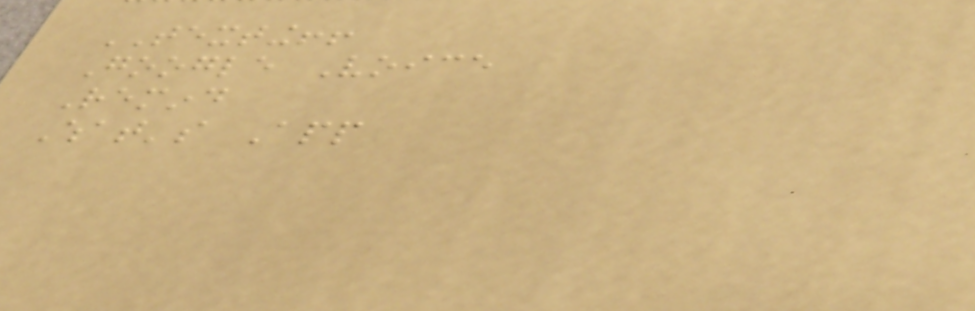TEXTING!!
Google Voice
Remind
What's App
